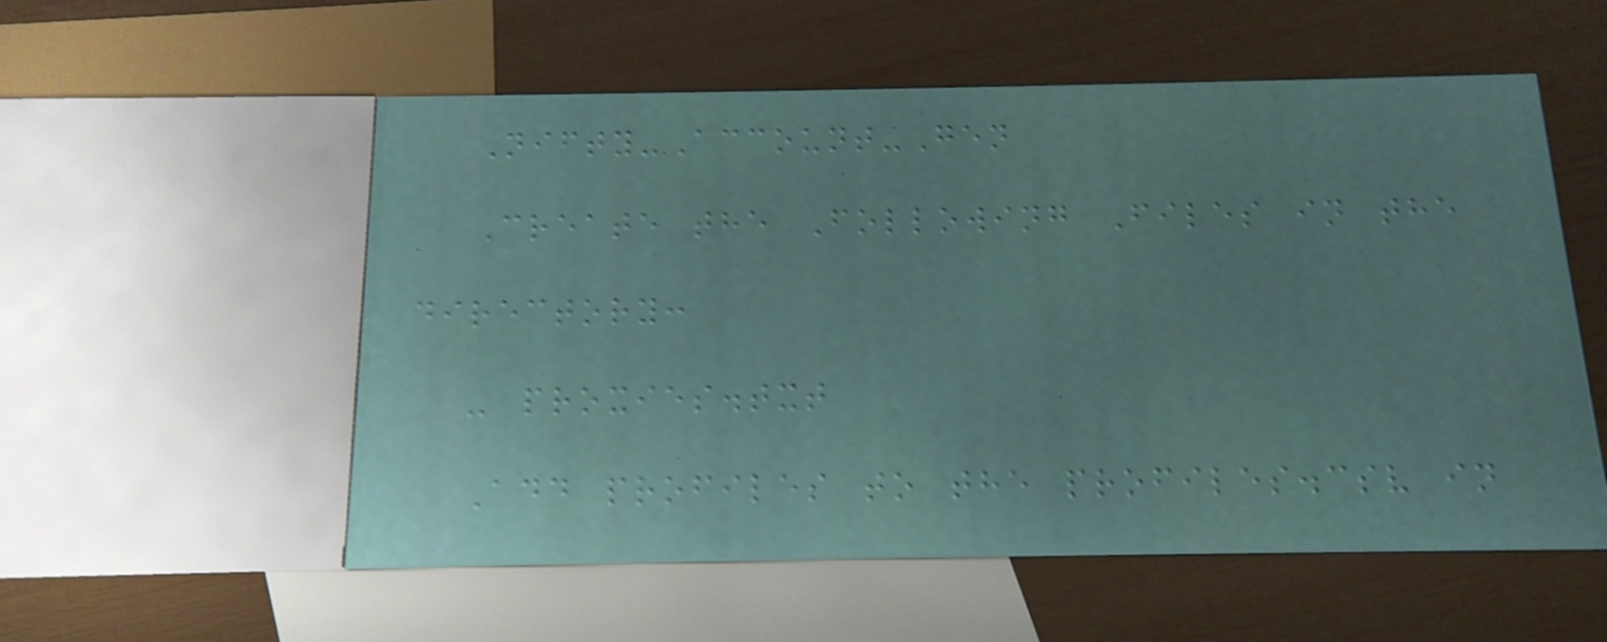Nifty-Account-Gen
Create the Following Files in the
directory:
- proxies.txt
Add profiles to the profiles.csv in
